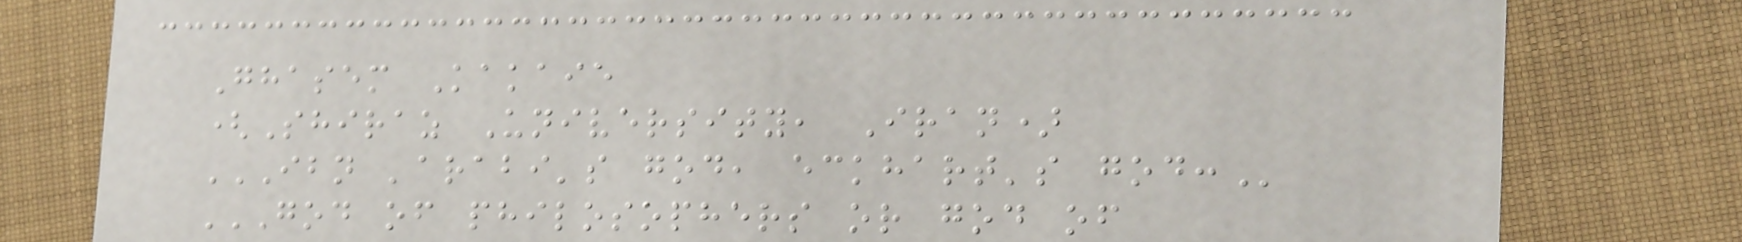Ghasem Kakaie
(Shiraz University, Iran)
IBN 'ARABI'S GOD, ECKHART'S GOD:
GOD OF PHILOSOPHERS OR GOD OF
